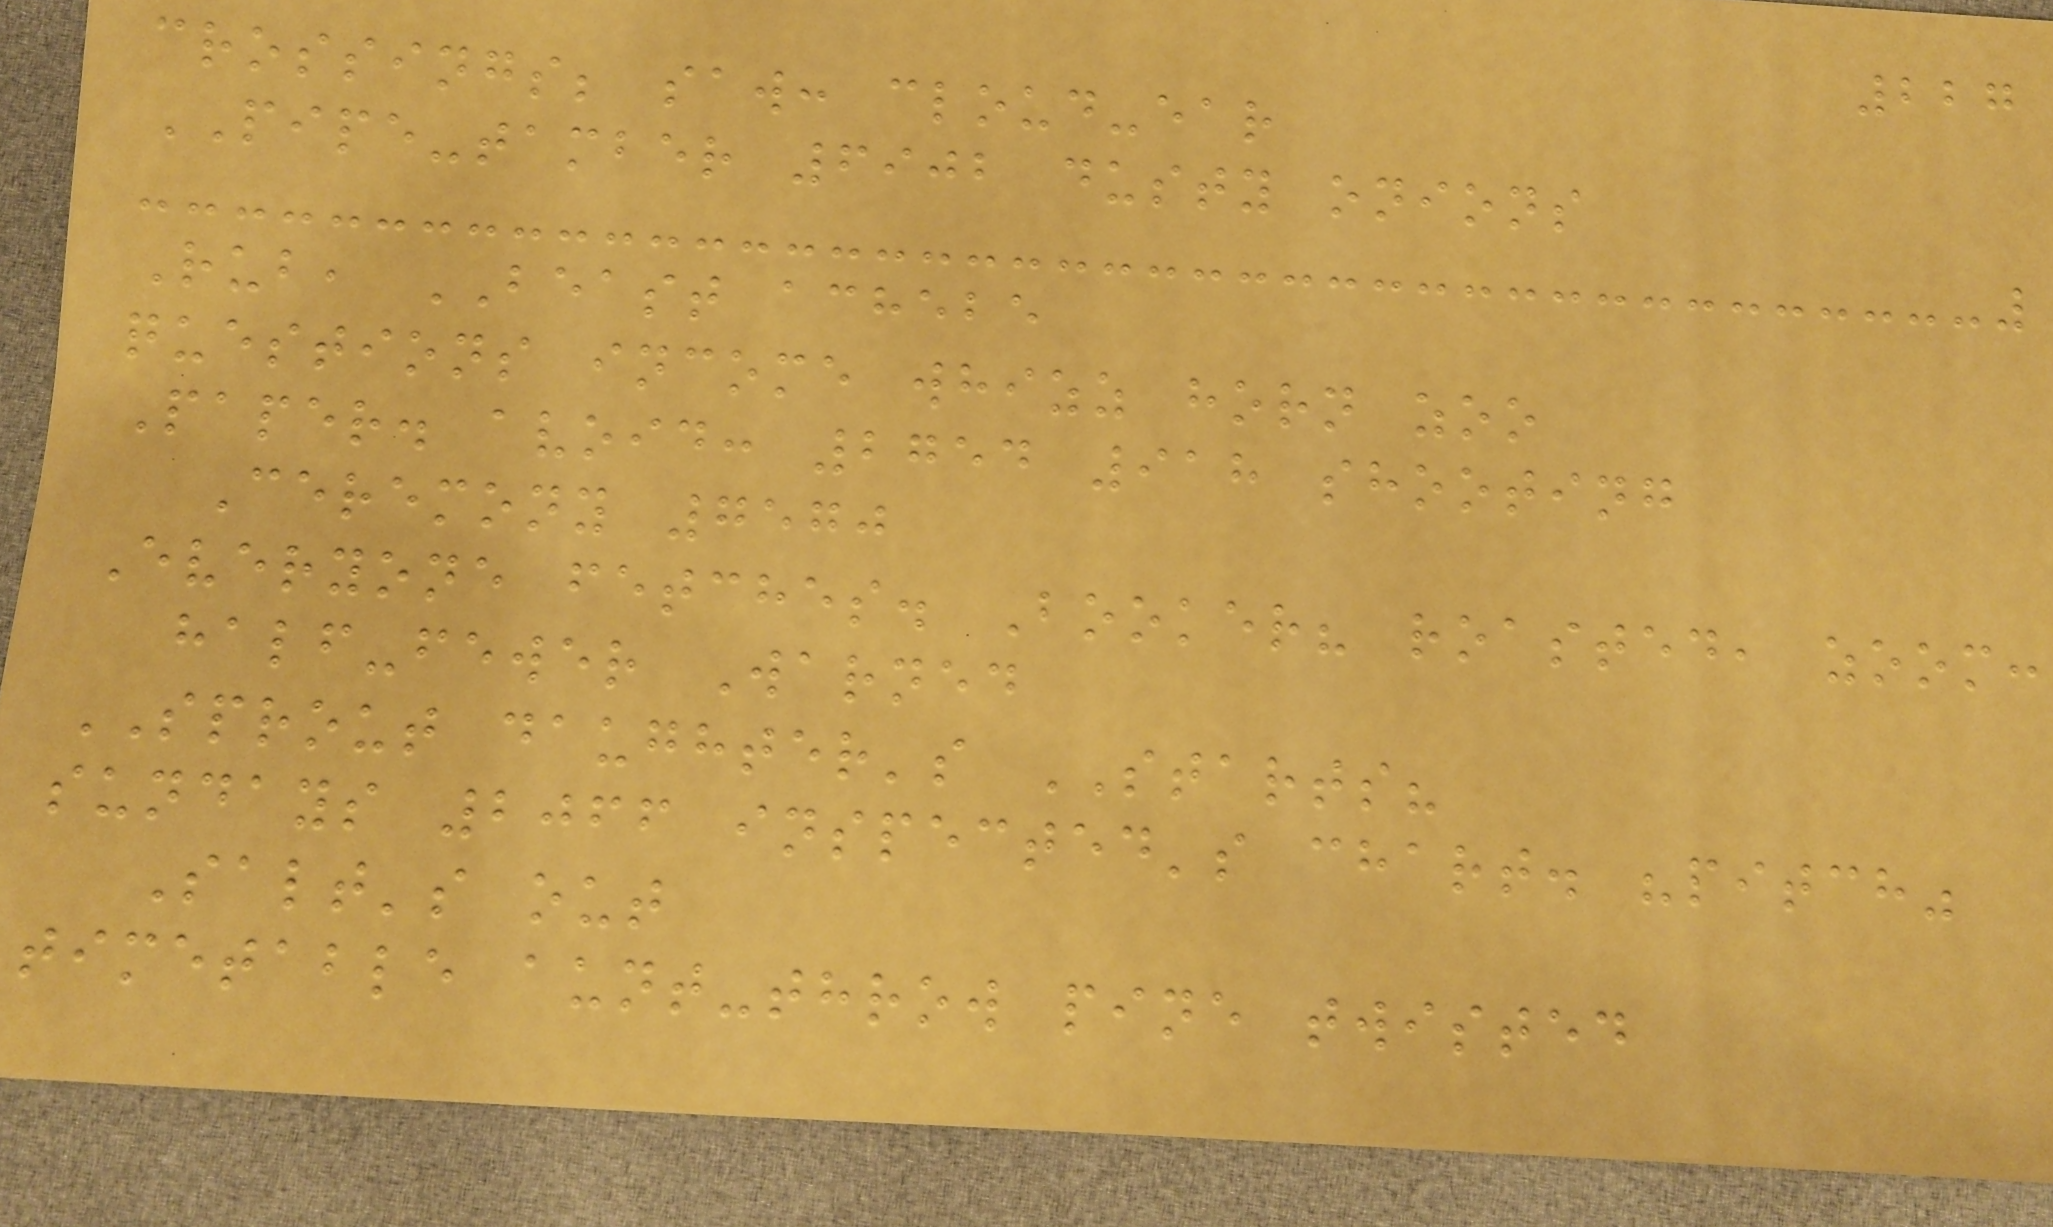227
crossings; saw: cloud-ear
PIPE-tamber 6902 dusty onions
Rub, BEAST achebe
questions income whizz horn zoo
Paper. avoid: 2754 918 shooting
Ceremony 7570
Everyone fetches. Booker? roasted, zoom:
half-fewer Warned
SPROUT daughter's STARTS?
sundays 2066 inspected's chart. "pitch"
Salt's out
timetable aunt-throw pine twisted
